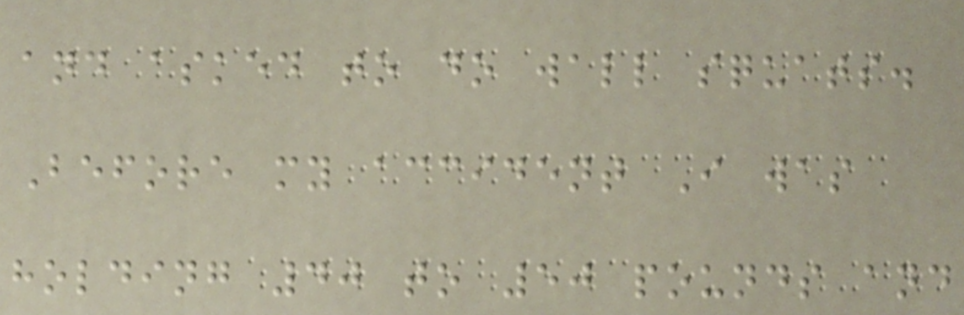and asked to do wall squats.
Before my accident I was
holding 40 to 50 pounds and
